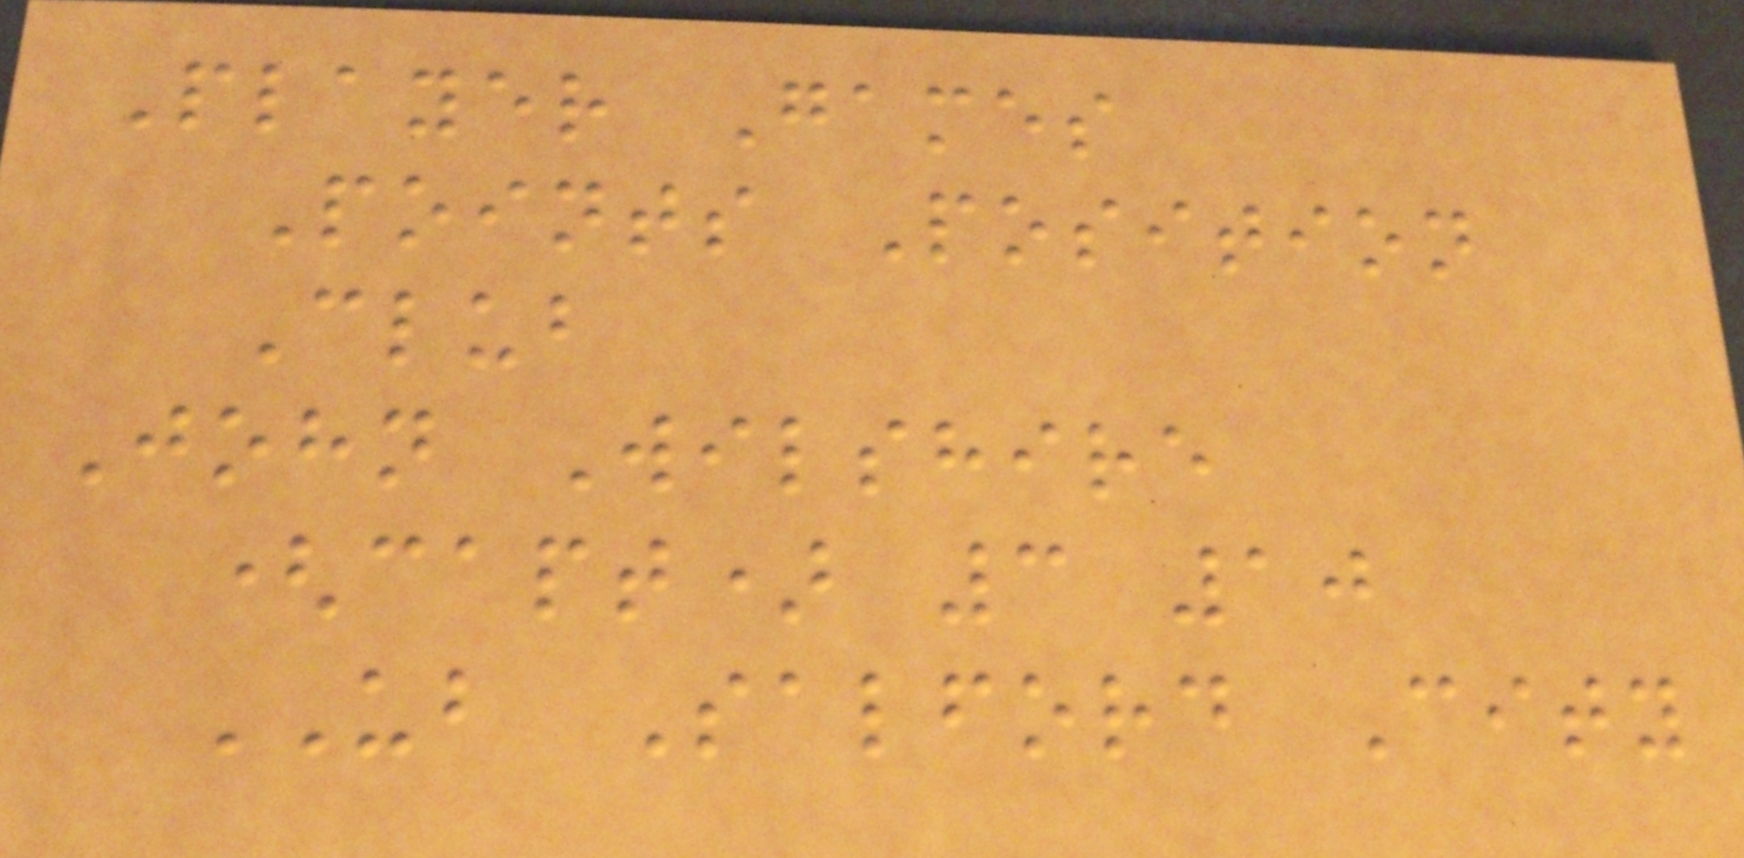Player Games
Points Position
Club
John Wilshire
(capt) 3 10
UB Salford City
